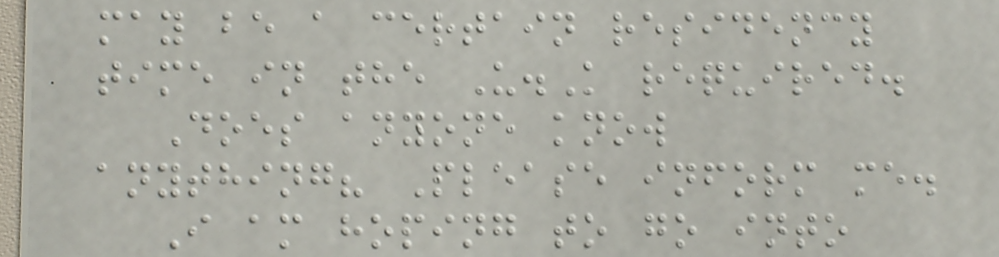may be a certain residency
time in the U.K required.
Does anyone know
anything? Please inform me.
I am hoping to go into
